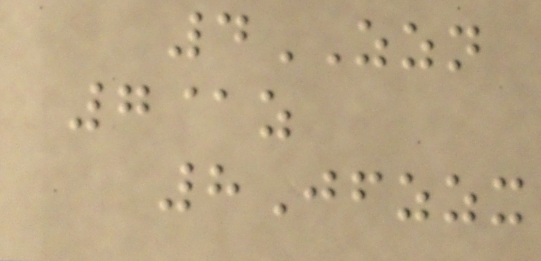4ZZN
7@z
8Jfzzx
